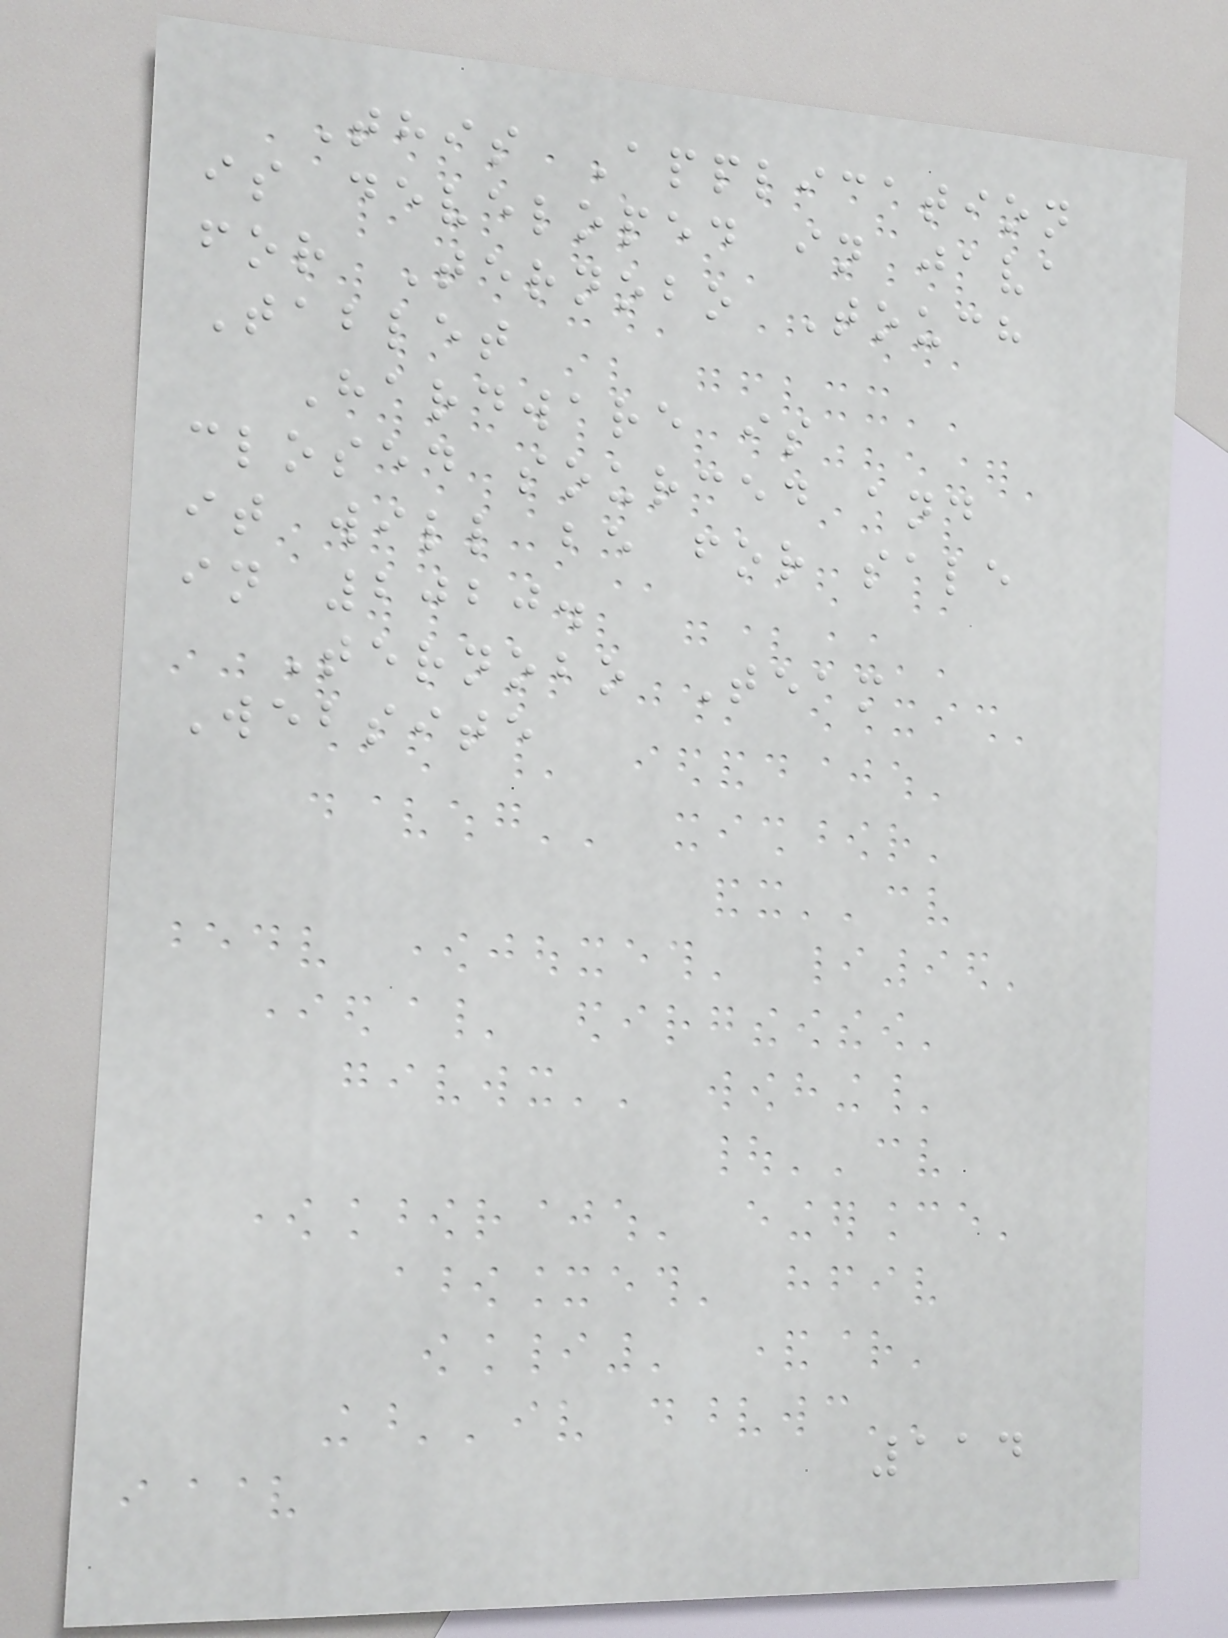This Application
is developed in java
for Ternobo Touch
Tablet
Hardware is
closed sourced and
it will be for sale
in 2020.
Ternobo Team
Website
114
